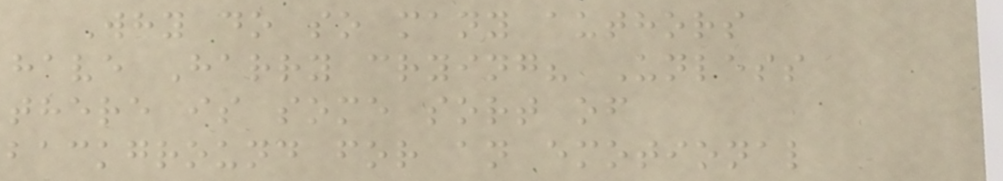Why do so many authors
have Harry crying? Unless
there is some sort of
background for an emotional
